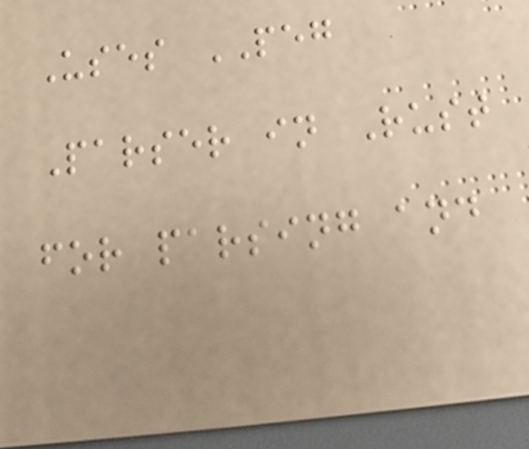Uses PEG
Parser in Rust
for parsing and
